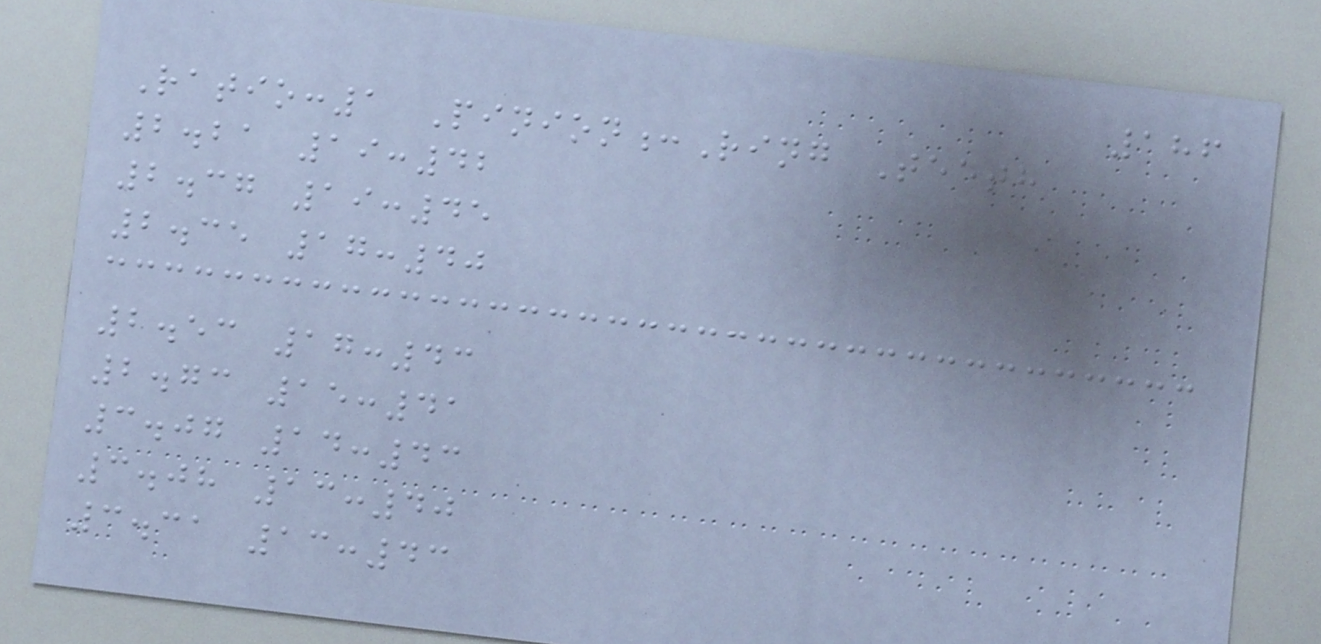186
Ratio:1 Pinion:Ring Teeth
2.21 19:42
2.37 19:45
2.35 17:40
2.53 17:43
2.73 15:41
3.07 14:43
3.08 13:40
3.31 13:43
